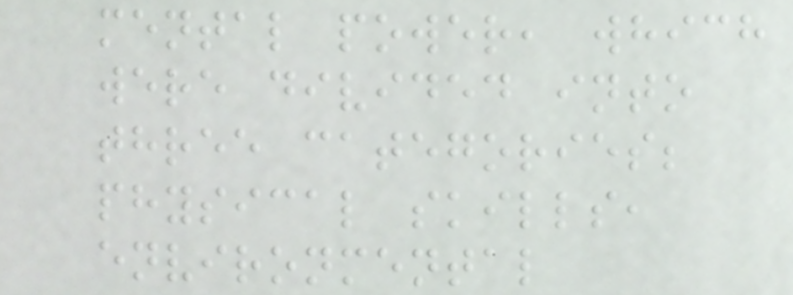mental power, which
were divided into
three categories;
physical skills,
environmental
